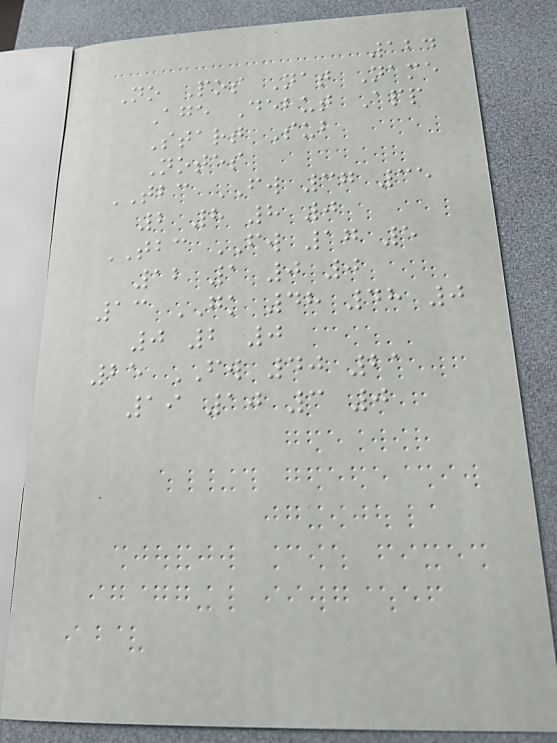124
No Pos Nat Name
Age Debut App
Start Sub
Notes
TBC FW 37 35
2 8 8 0
TBC FW 17 5
12 1 0 0
13 GK 48 48 0
0 2 0
25 FW 40 21
19 10 3 0
